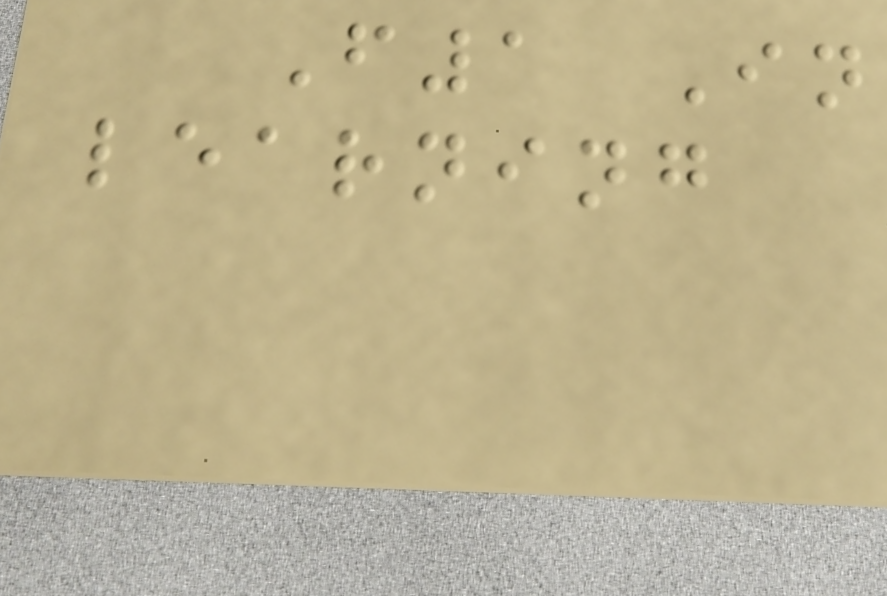F1 In
learning
